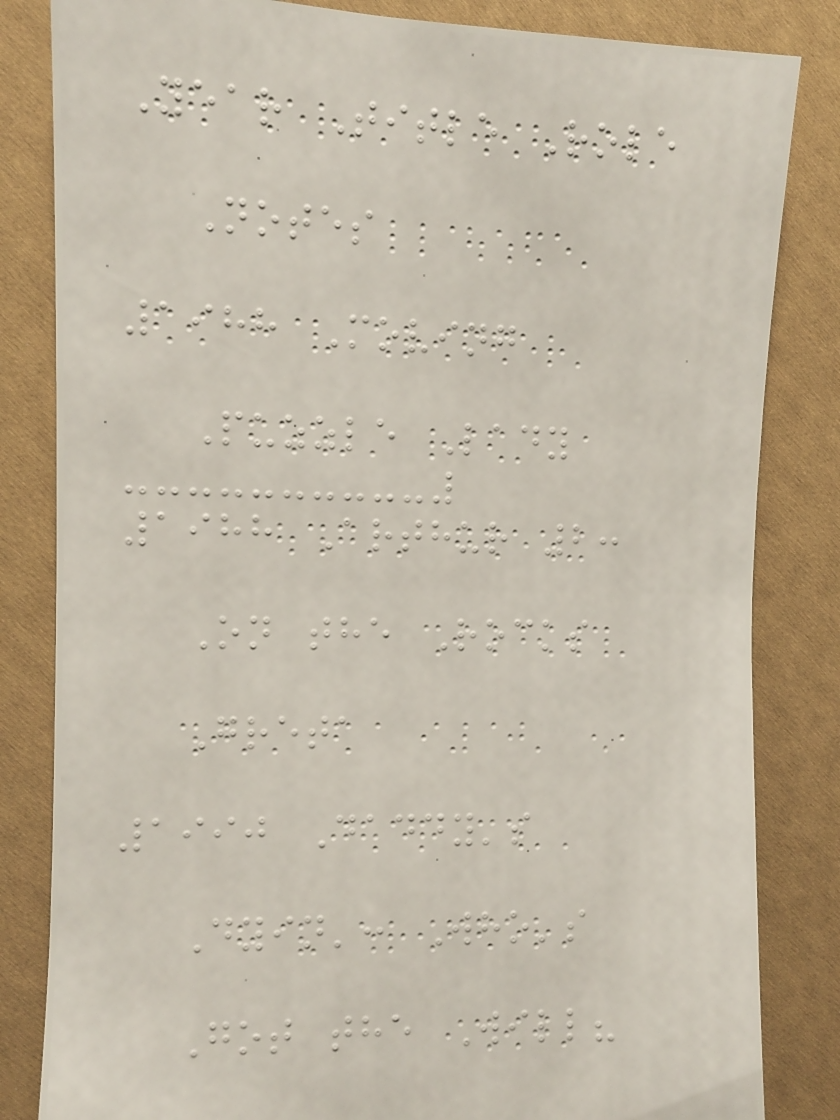Year Title Role
Notes
1988 Moving
Puzzle Lady
1988 Arthur 2:
On the Rocks
Greta
1990 Daddy's
Dyin': Who's
Got the Will?
